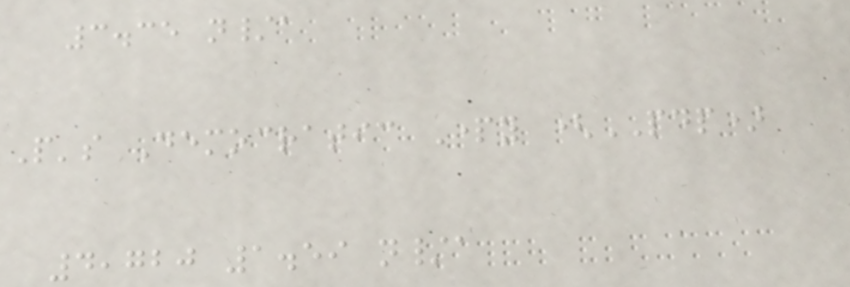3.35 n/a
People's Democratic Party (PDP)
4,720 1.59 n/a
